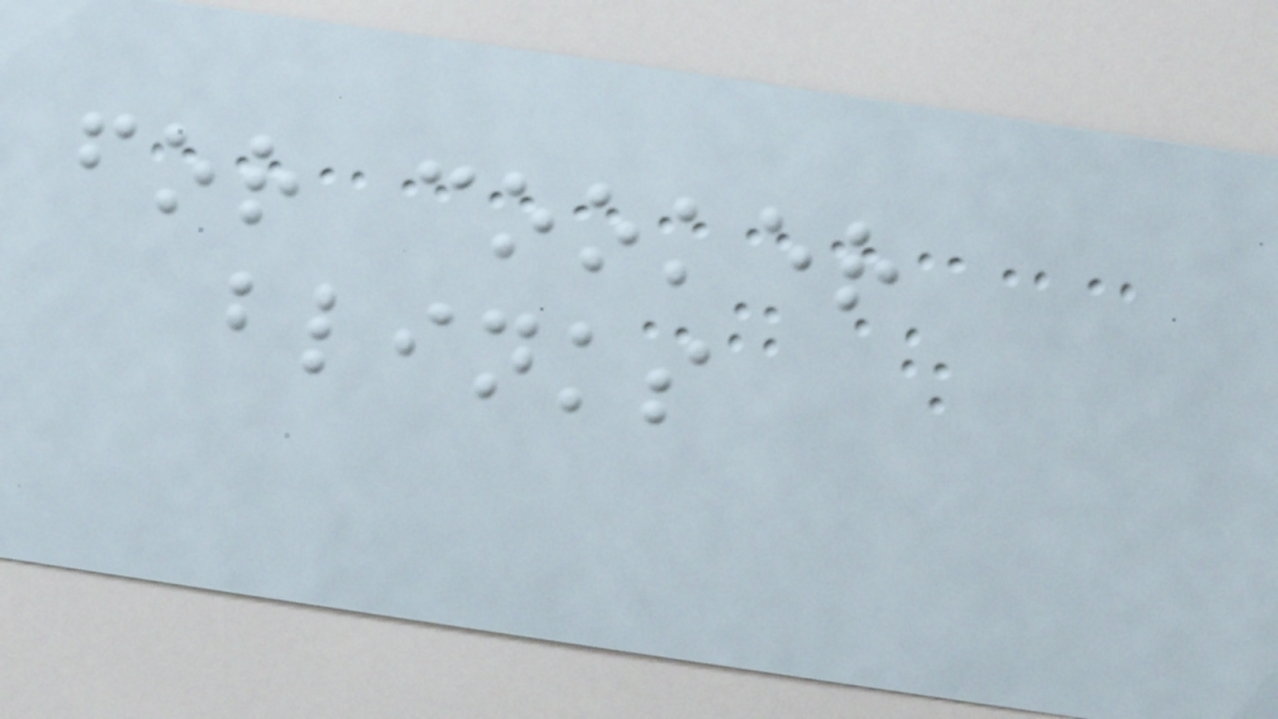for cooker
blinks
